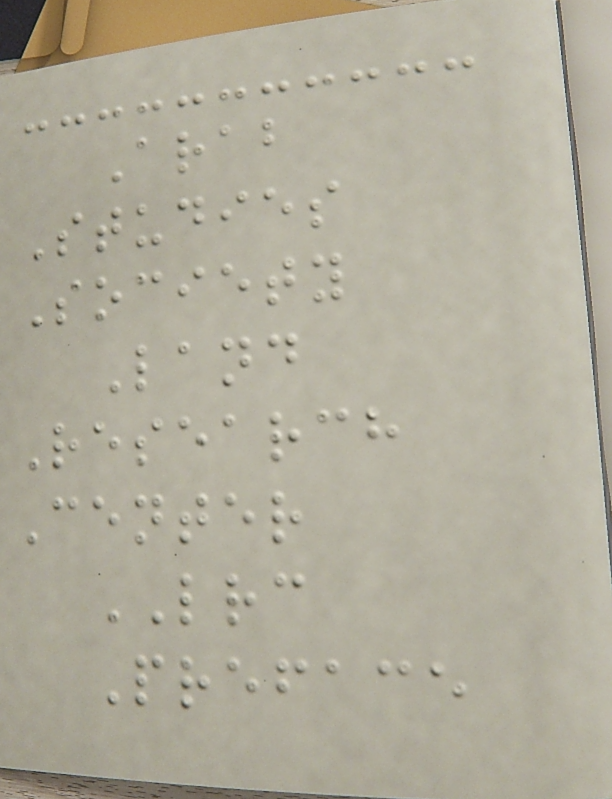Arab
Studies
Society
Land
Research
Center
LRC
Preface
